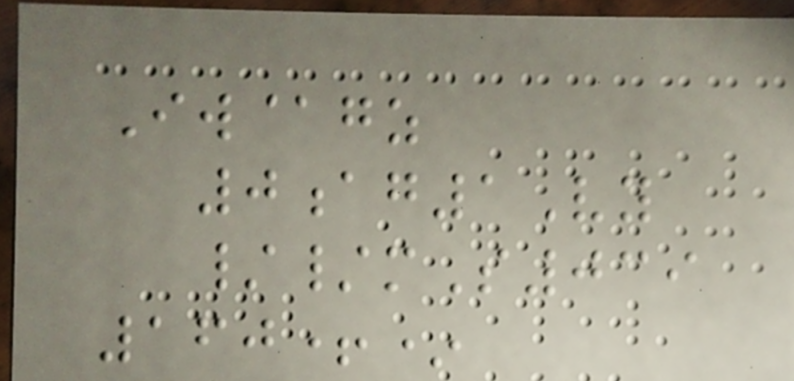Iw@gz
0ag1Vy
//mS039
160+*
